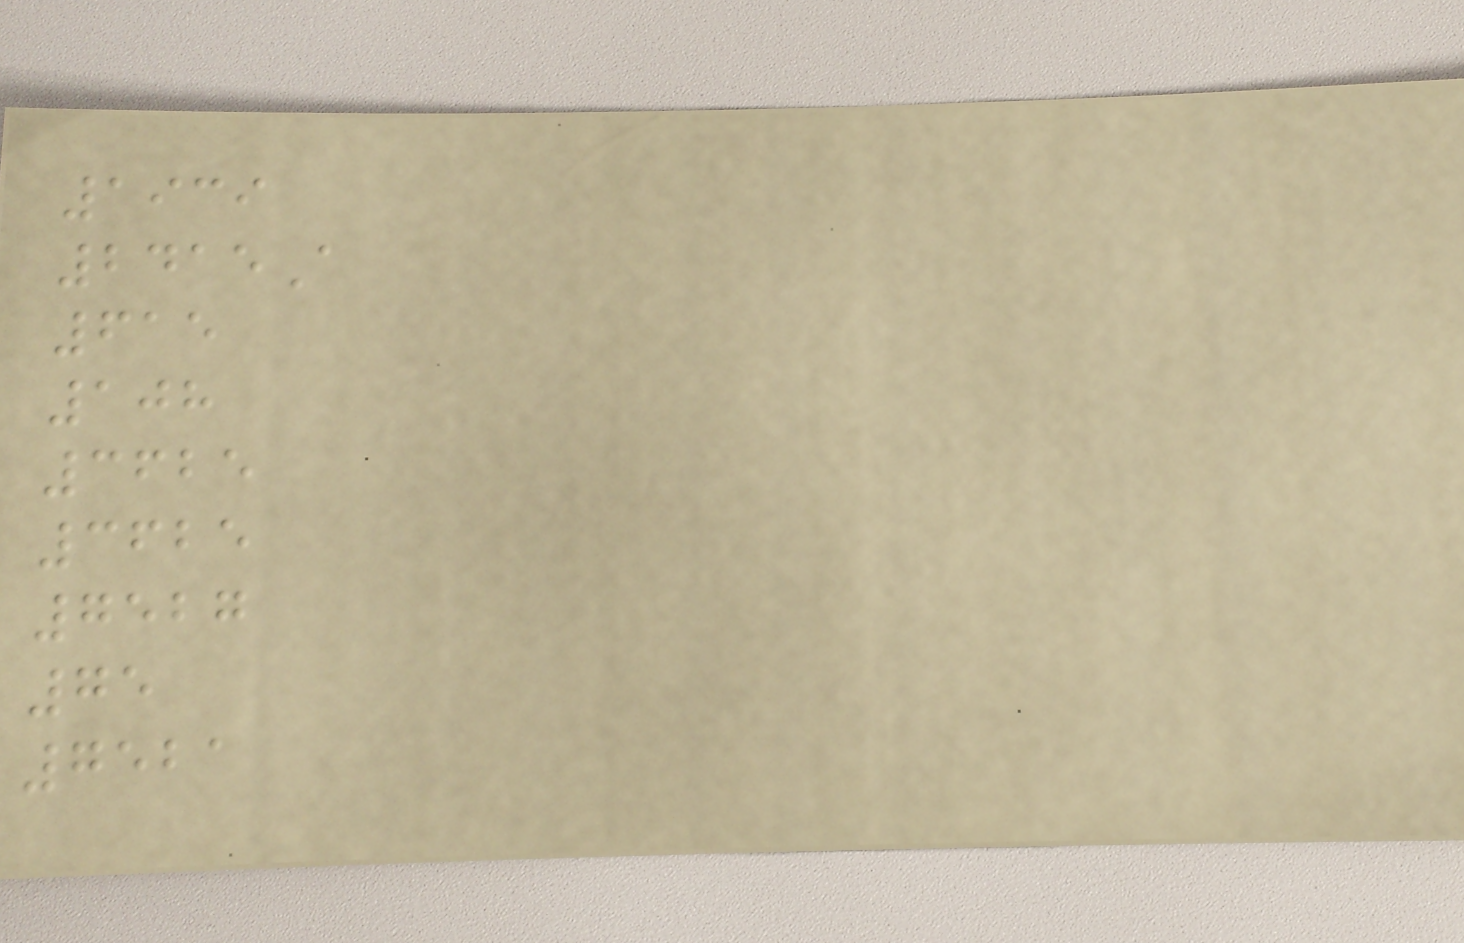1939
2415A
615
108
3625
3625
7527
75
7521
